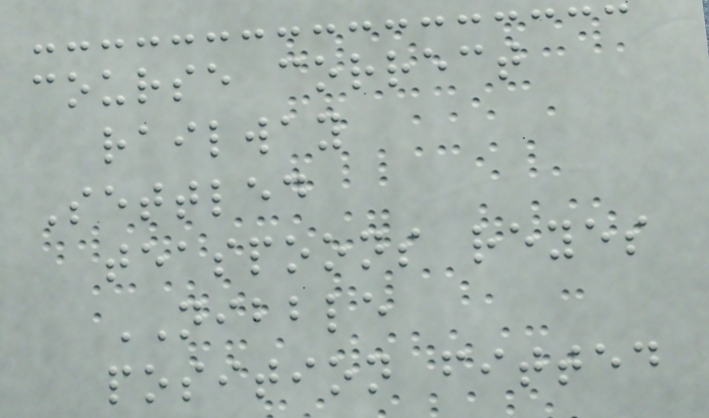course correct
railway
Settled
teaspoons reyes
NIBBLE
position fitted
